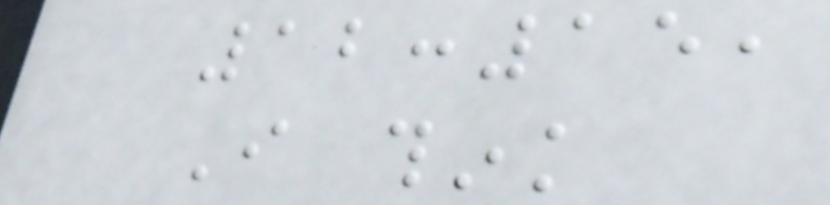12:15,
I think
